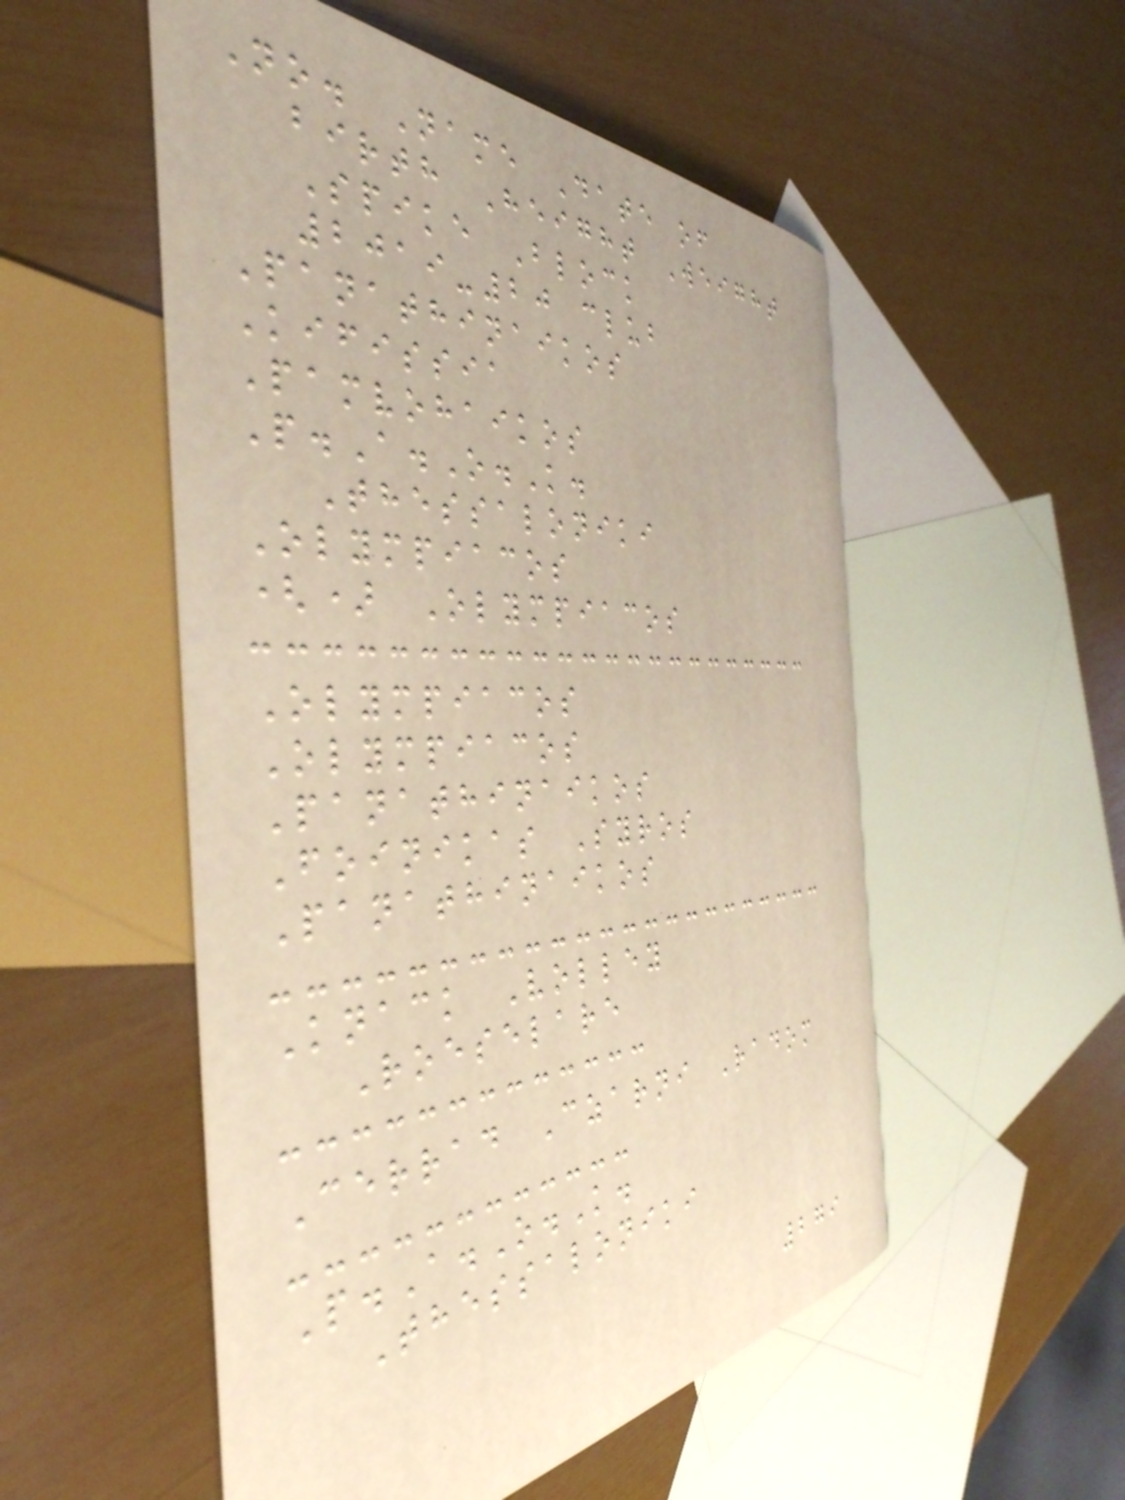No. Name Date of
birth Height Weight
Spike Block
2019-20 club
Panathinaikos
Kifissia
Pamvohaikos
P.A.O.K.
Thessaloniki
Olympiacos
() Olympiacos
Olympiacos
Olympiacos
Panathinaikos
Foinikas Syros
Panathinaikos
Knack Volley
Roeselare
Cerrad Czarni Radom
P.A.O.K.
Thessaloniki
279
